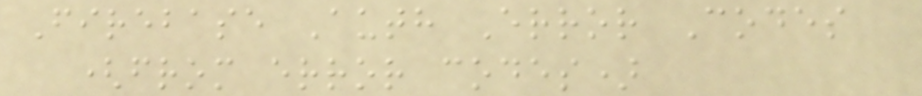Firebase Auth Error Codes
(from error codes)
